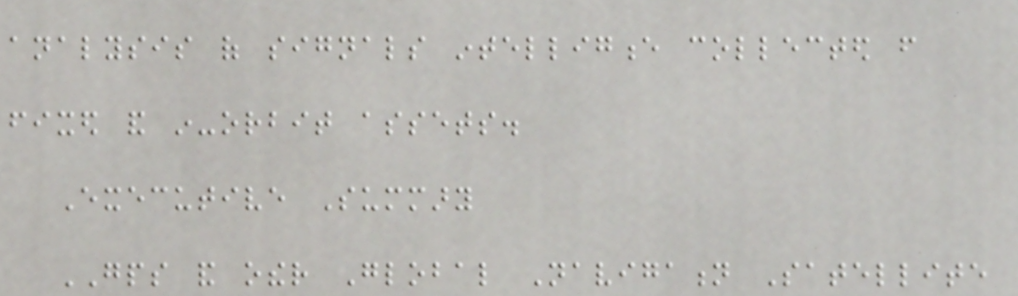analysis of signals intelligence collected from
fixed and in-orbit assets.
Executive Summary
GPS and other Global Navigation Satellite
